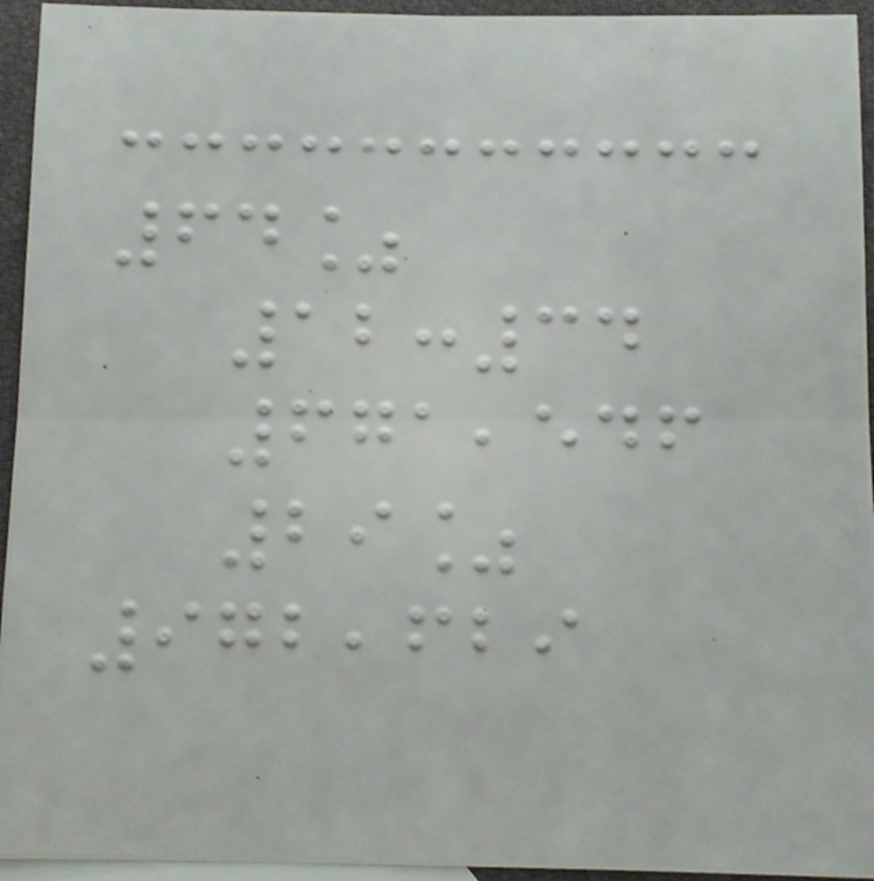64%
12:34
671,546
29%
972,629
